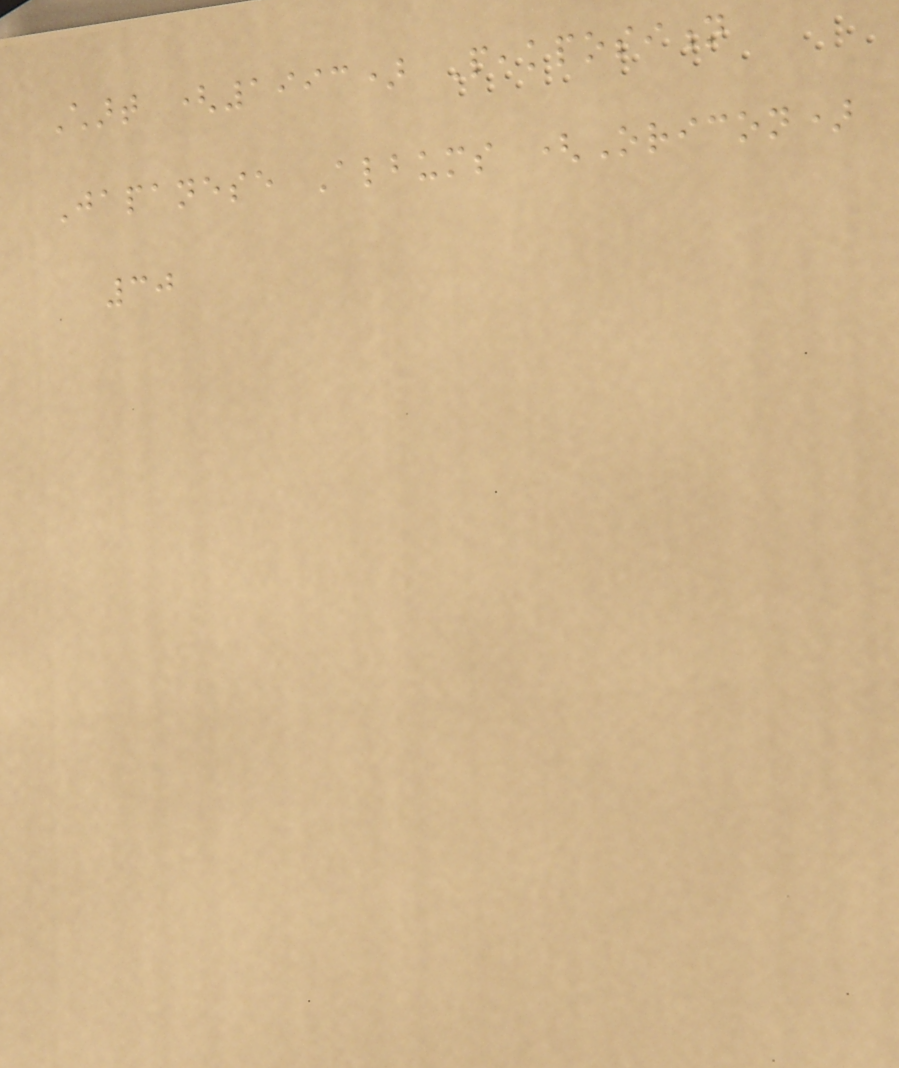Chart (1993) Peakposition
Japanese Albums (Oricon)
30
